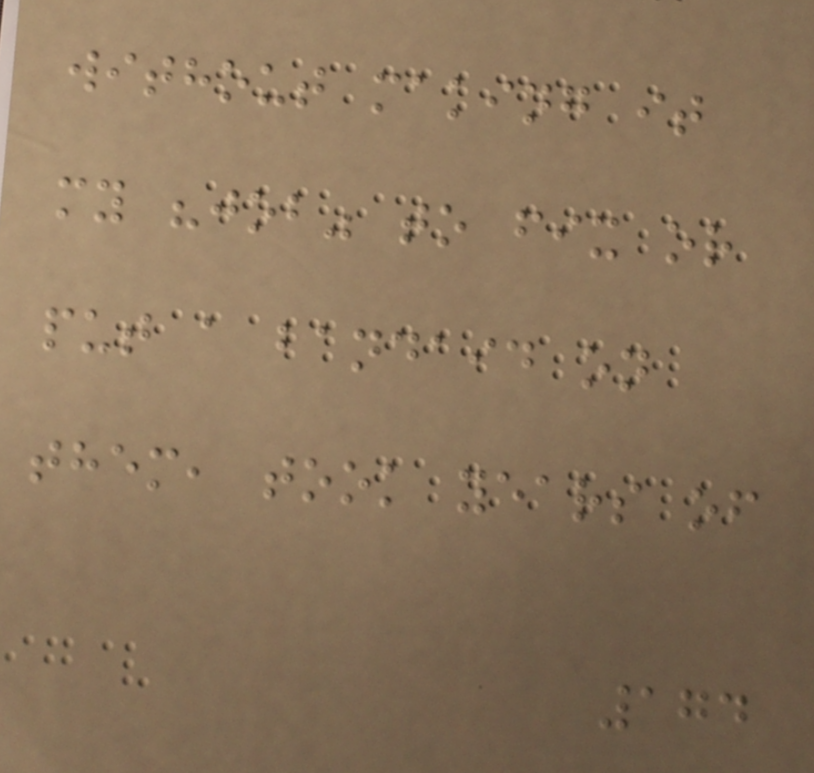without making it
my "job" to fix or
put a bandaid on
them, took years of
174
